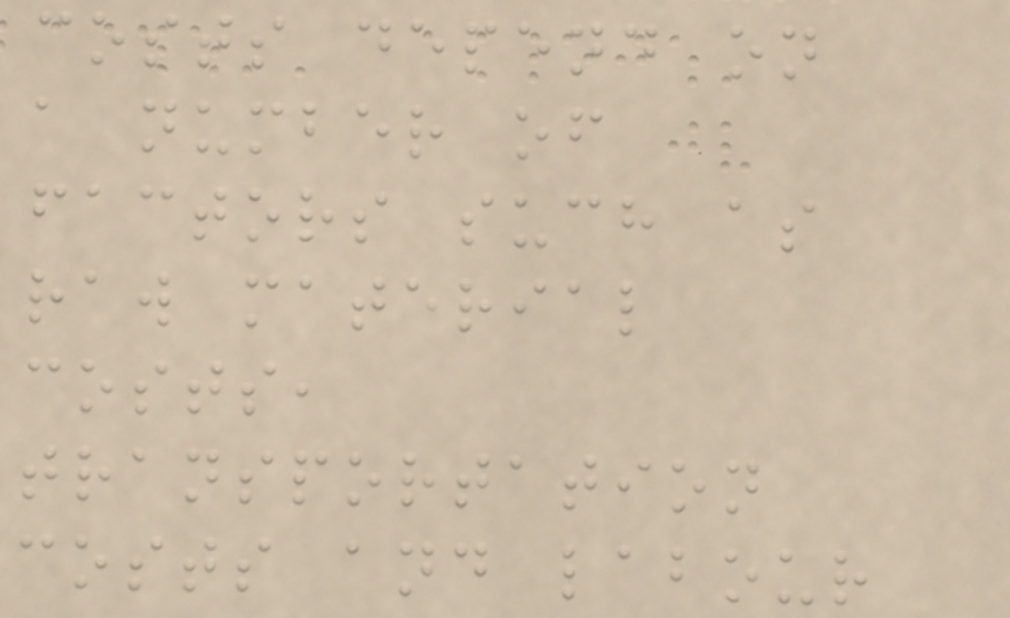costs depend on
a number of
factors such as
raw material
costs,
transportation
costs and labour
